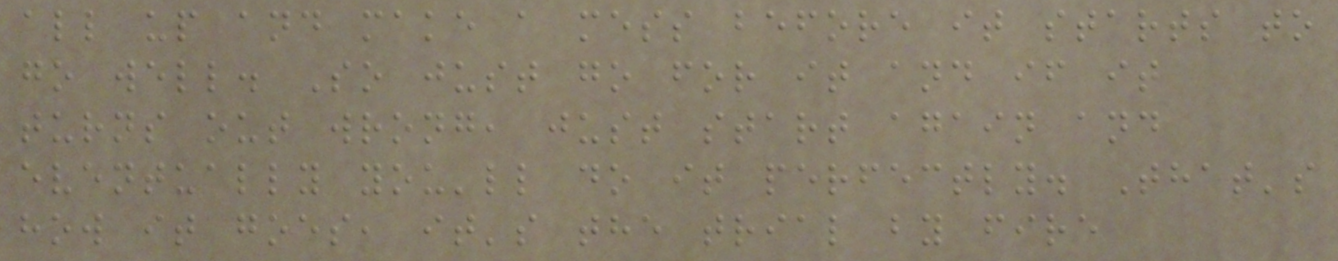all up and make a mess before it starts to
go well. So just go for it and if it
turns out wrong, just start again and
eventually you'll do it perfectly. That's
how it goes, it's the trial by fire
